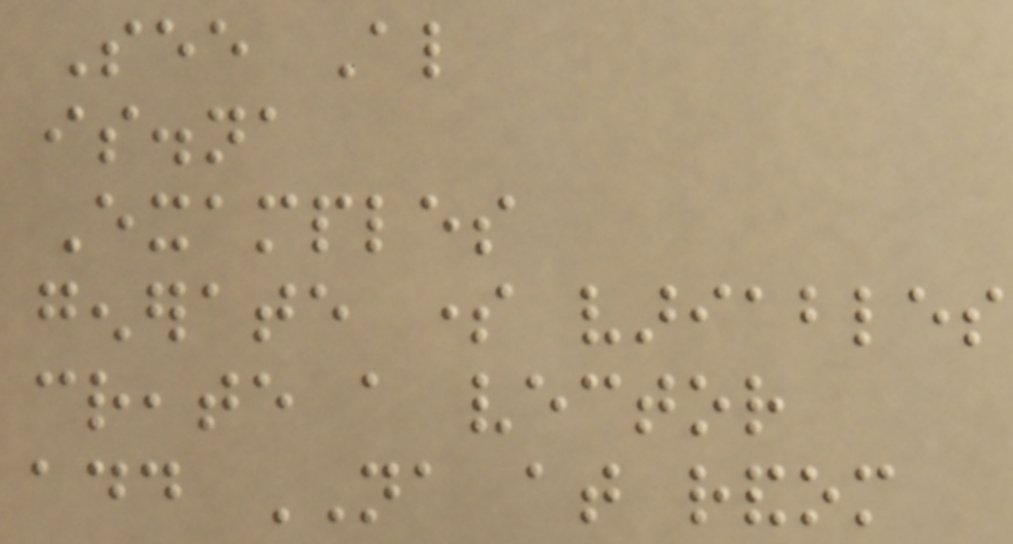See Also
is.na
Examples
generate some variables
create a vector
add NA at random
